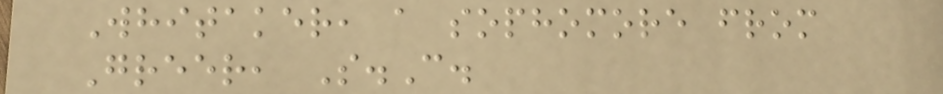Whitaker, a sophomore from
Greer, S.C.
